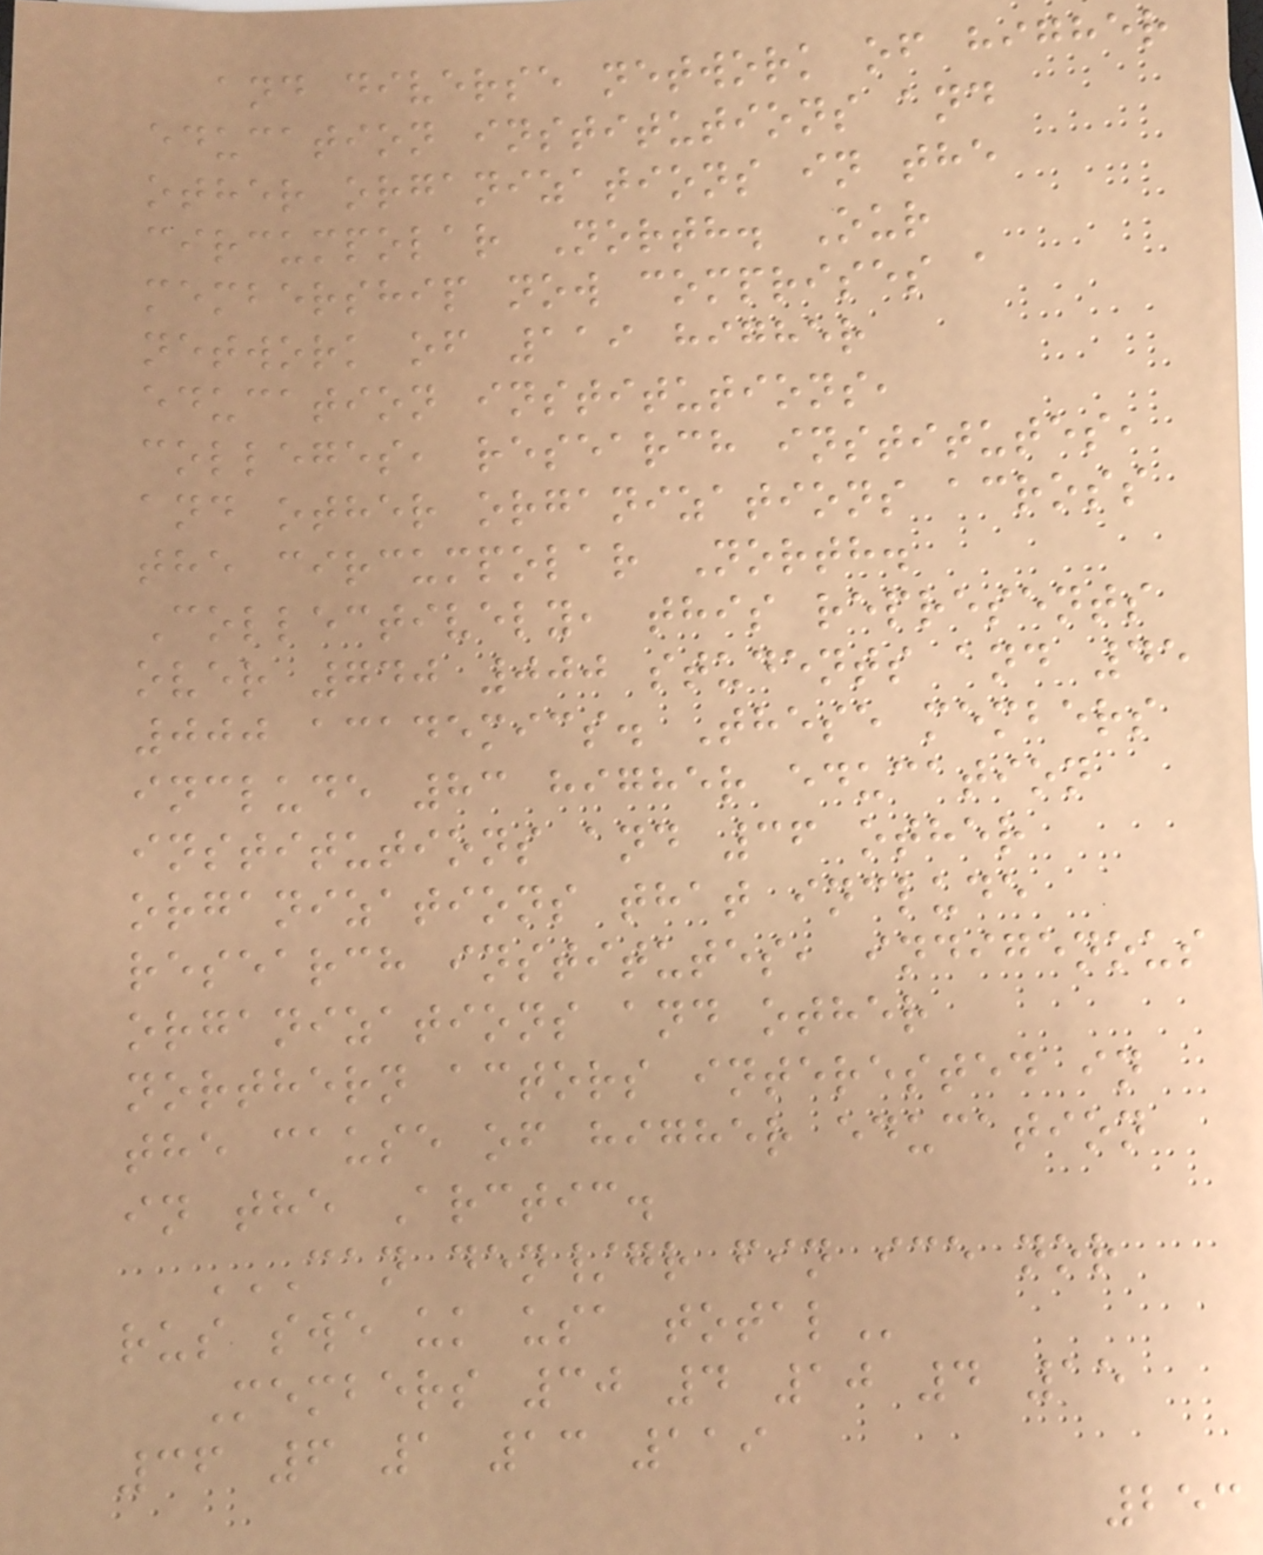and diverse network of higher
education institutions and
other organizations in the
circumpolar North. Our
membership now comprises a
network of 119 higher
education institutions,
colleges, research institutes,
and other organizations across
the circumpolar North.
Collectively, this represents
over 740 000 students and 45
000 academics. These members
include 83 higher education
institutions and 36 other
organizations that include
research institutes, indigenous
organizations and other
northern actors interested in
the cause of higher education
in the Arctic.
CAN DEN/GR FIN ICE NOR
RUS SWE UK USA TOTAL
Members 30 4 10 4 15
36 6 1 13 119
253
